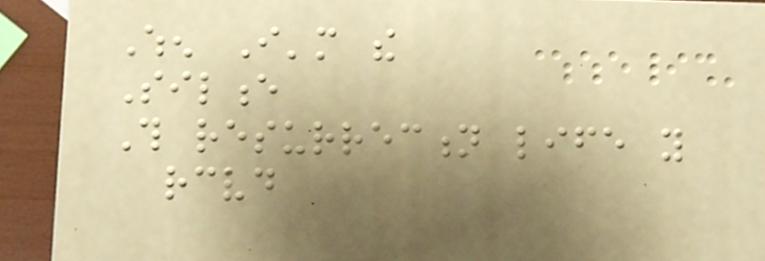When I'm the
Silence
This resurrection life you
received
